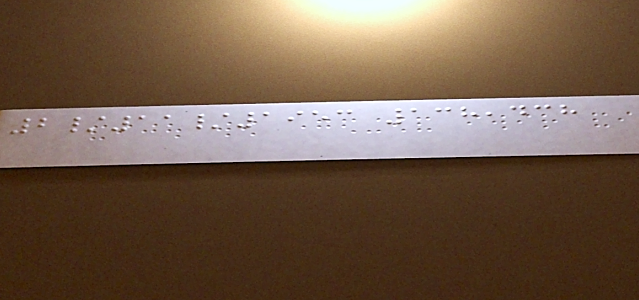2/11/1953 138,438
